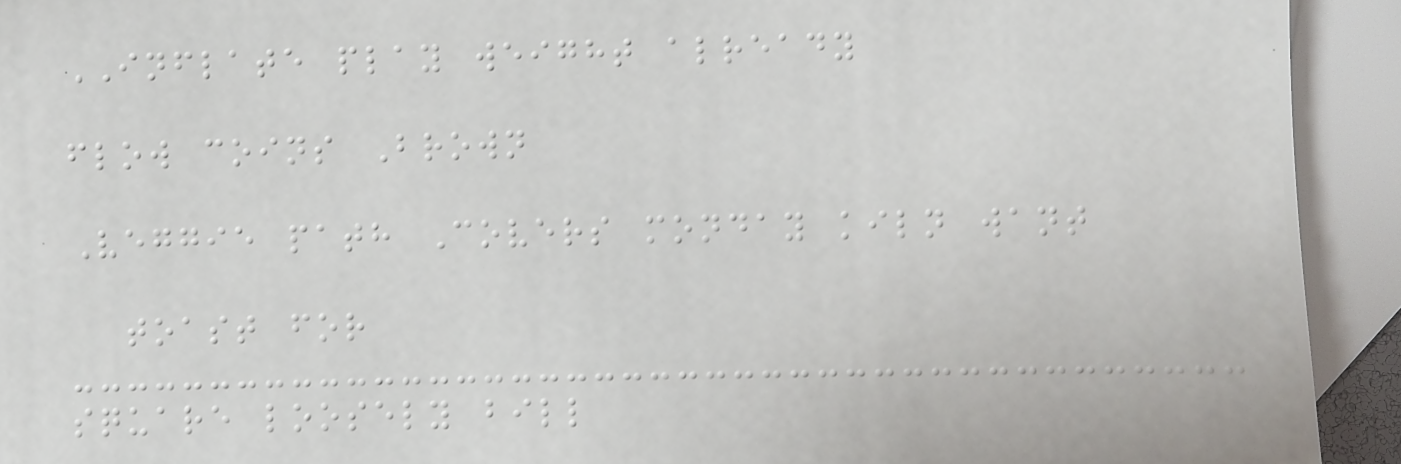INFLATE play weight already
flow coins Brown
Veggie path Covers monday kiln want
toast for
square loosely bill
